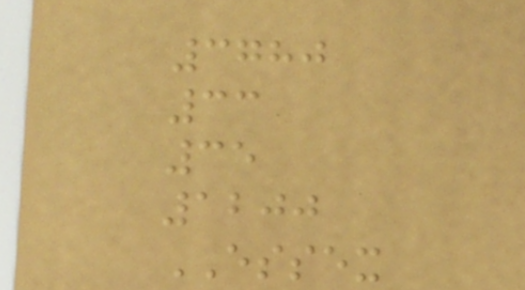3780
33
35
1200
ESSEX
